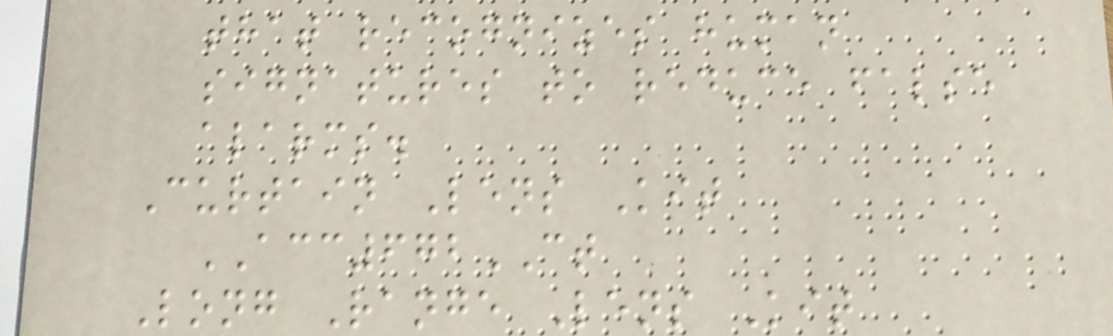that recognizes human
signatures to reduce false
alarms.
Curtain Lens Kit
ACC672CT
Long Range Lens Kit
